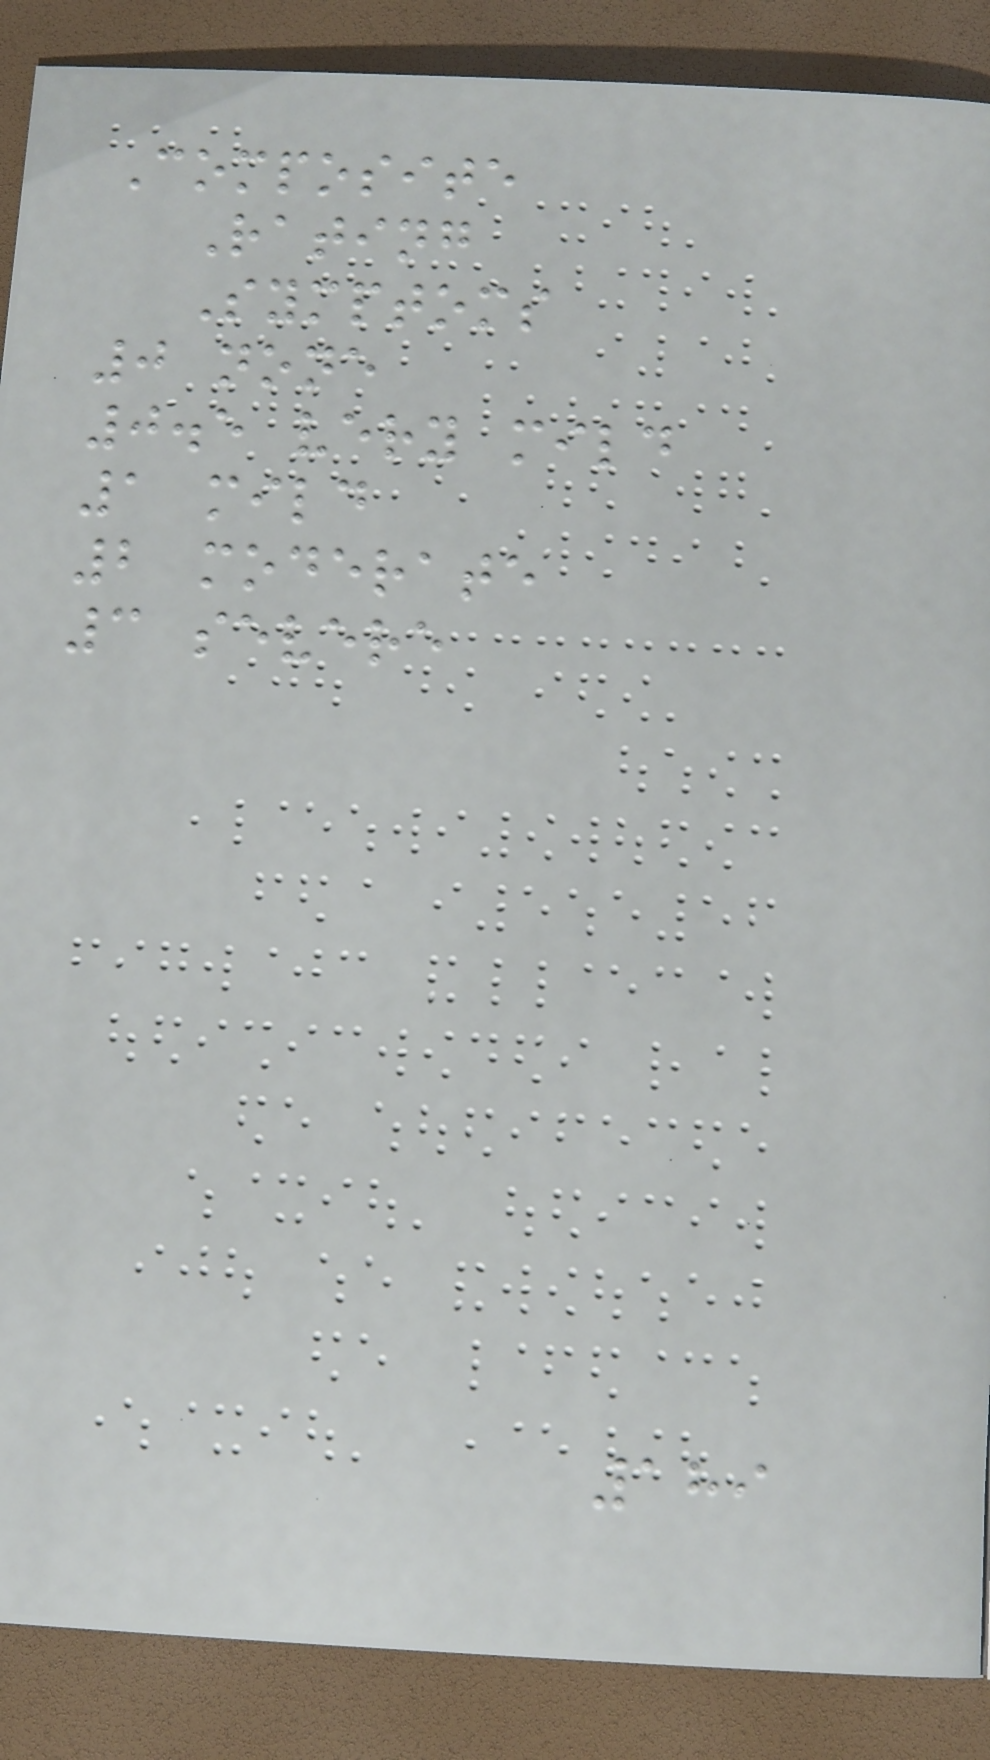Composite
Rating
Symptoms
0 none
0.5 very mild
1 mild
2 moderate
3 severe
189
